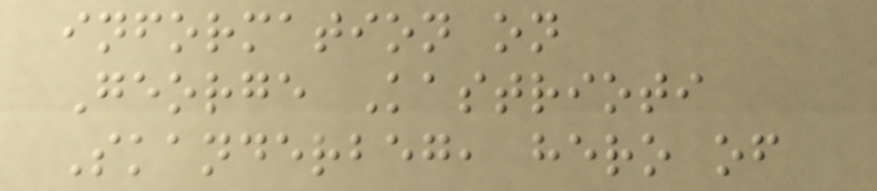information on
George Kastrioti
Skanderbeg, hero of
